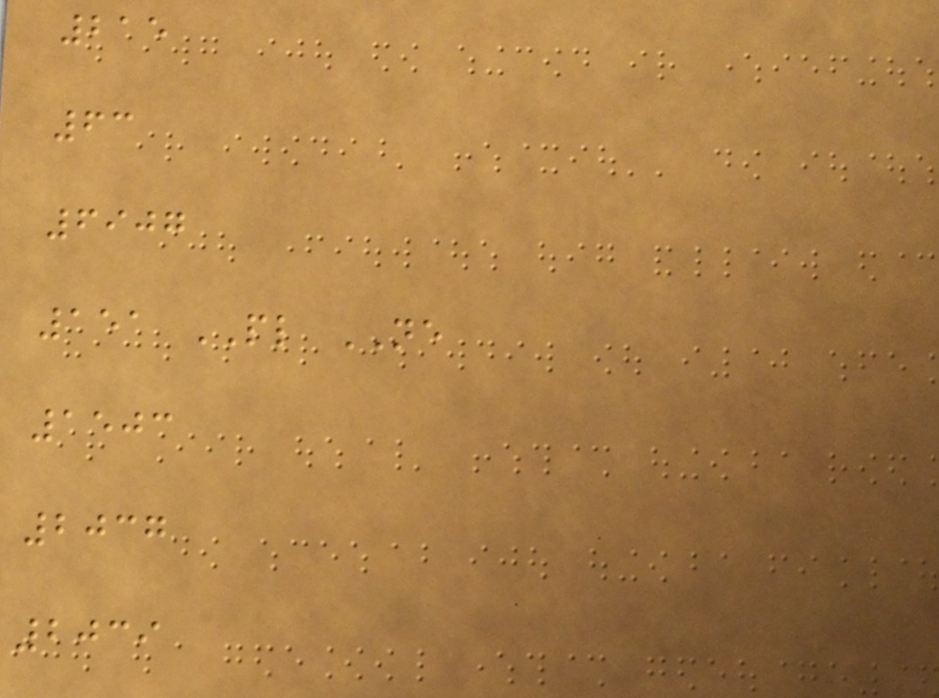215
63
6907
151 PL NE
1503
2037
2039
